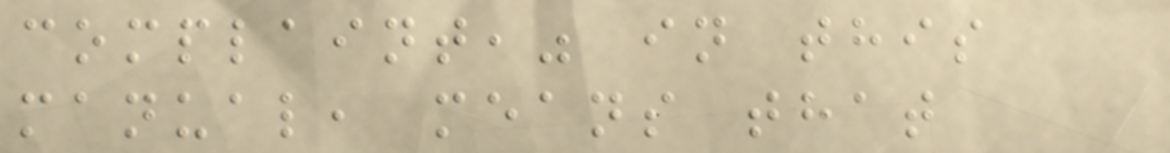complaint," in this
manual, means that
